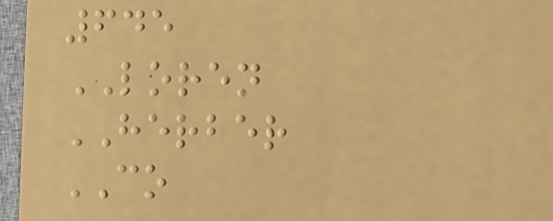645
LOREN
HERBER
CO
